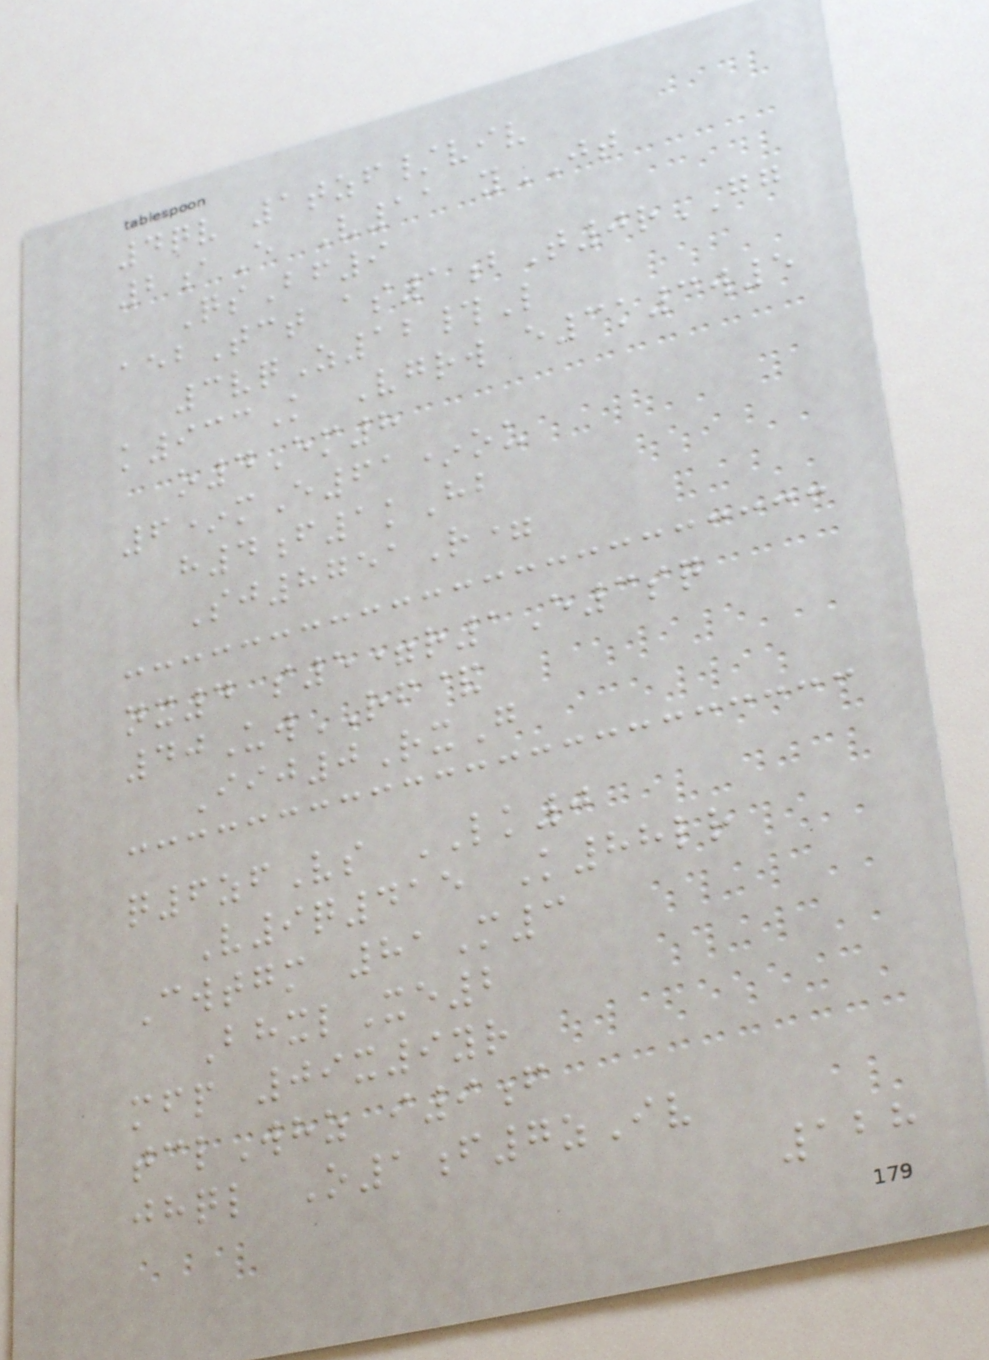4qv 1tzf/viv
2aE V11 yJT
QsBf9
aebTct as1bT0rGG
3vqZ12#L
k933K Vgrw e3k3w5
o4Em8
6*mE61*ou
h4f1kHb
Sj8751R=
nx4 s5=r1E3sq
40UwRF&
Iij0RxG
q6zfVs LK0
V9q415 K88lr
Cwtgm 81M3
BhxlXe2
mfp 09x9yr
tclWhz i9f
jhql O1f7zIv
128
